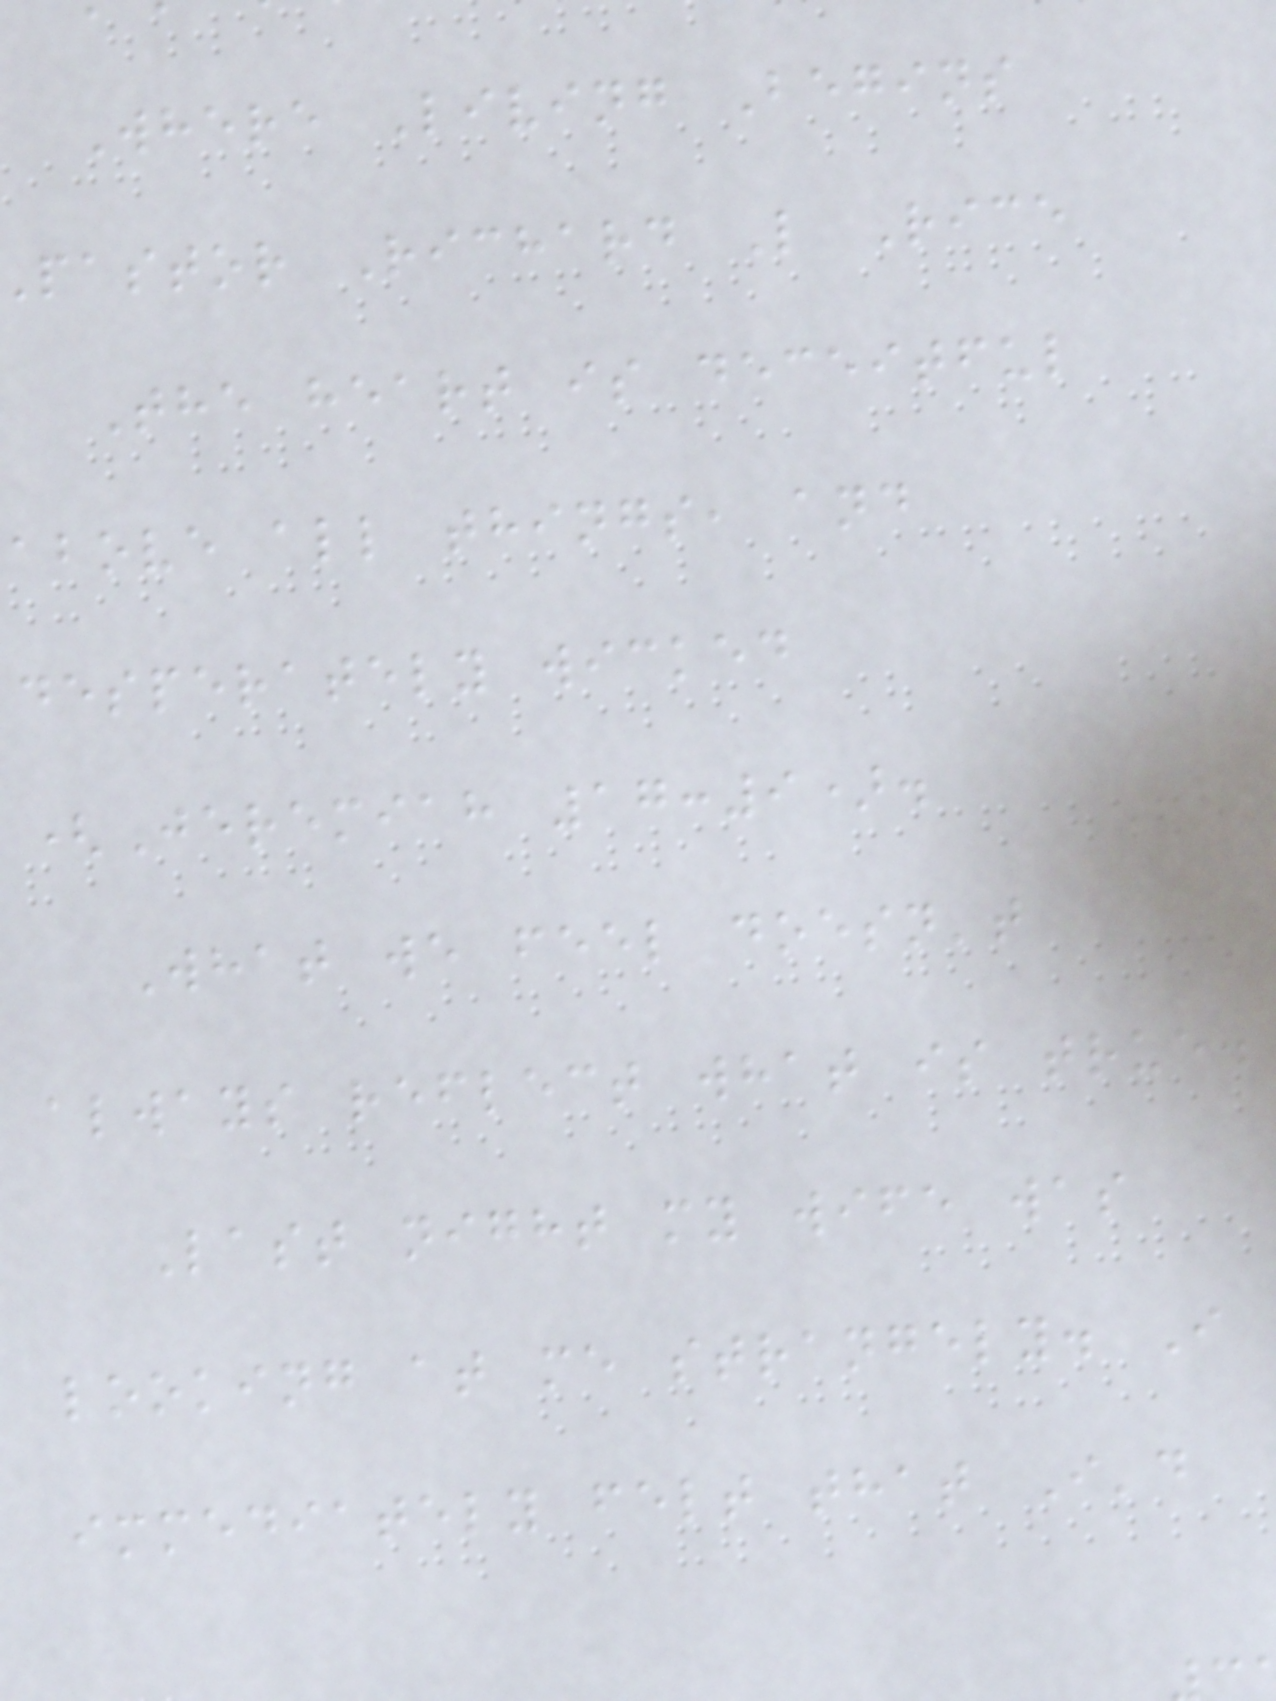Where Living Begins
pastor Richard L Rice
The heart is deceitful
above all things, and
desperately wicked
(Jeremiah 17:9).
What we feel doesn't
always reflect what is true.
Last night my wife was
looking at me strangely. I
immediately felt that I'd
